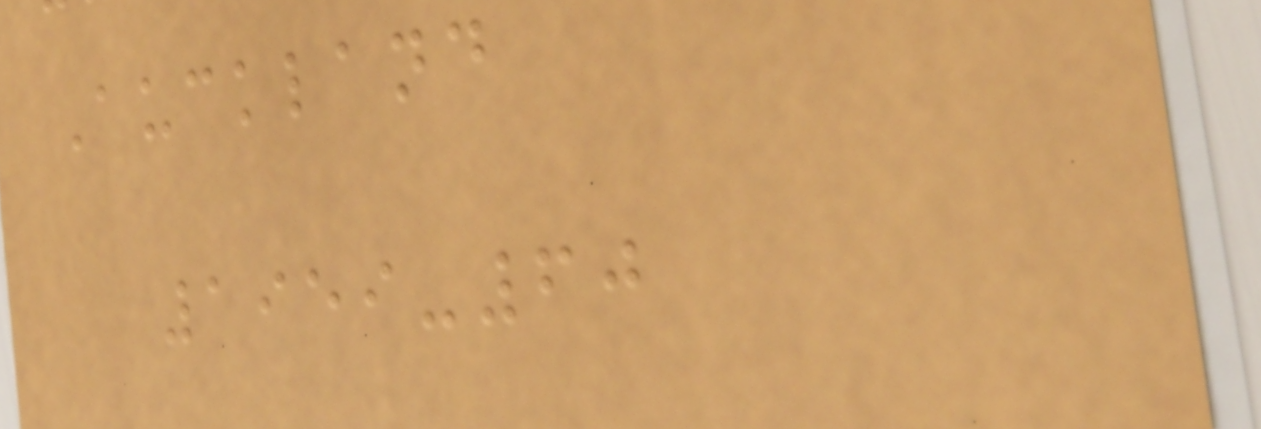Auckland
1959-60
